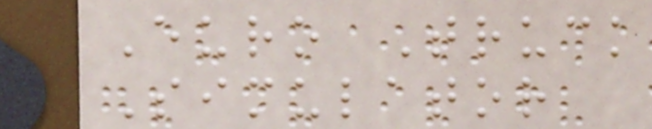Euro Truck
Simulator
